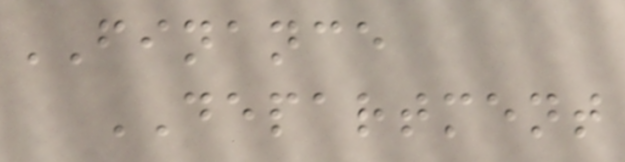FINANCE
DEPARTMENT
